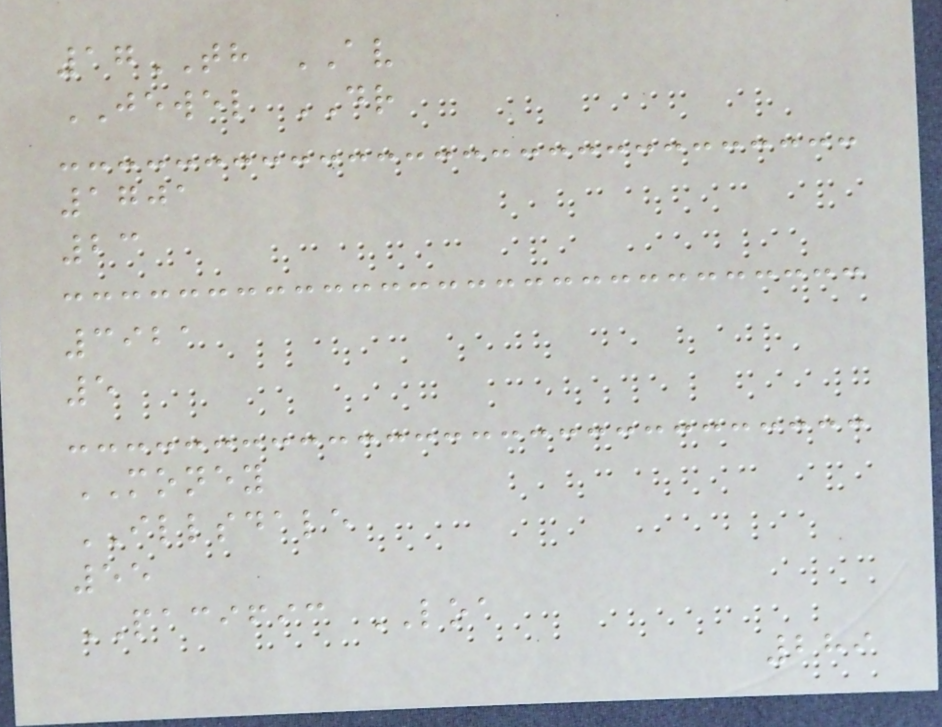17TH AV
JEWEL DR
1701
23
3921
5
MONEY
ILLSDALE
55
PACIFIC LOA
289
